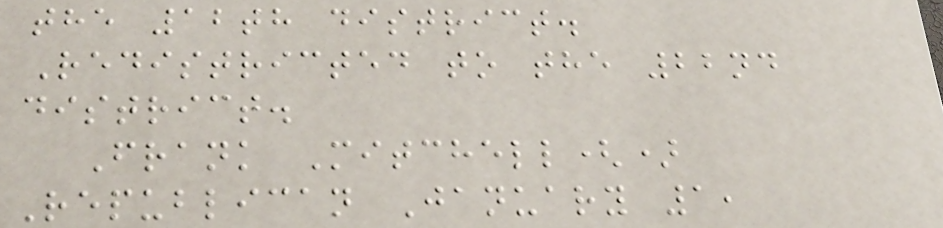the 12th district.
Redistricted to the 22nd
district.
Frank Mitchell()
Republican January 1,
